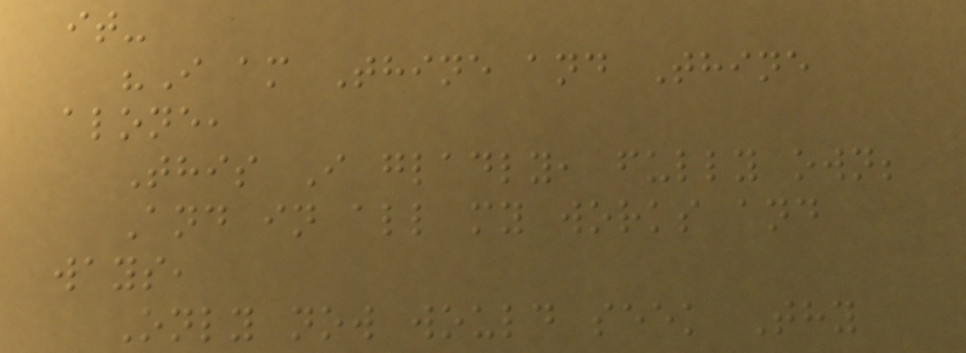it-
"I am Thine and Thine
alone,
This I gladly, fully own;
And in all my works and
ways,
Only now would seek Thy
